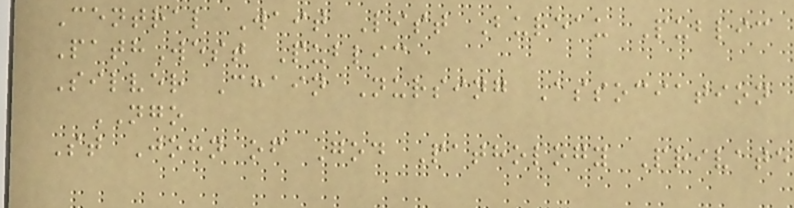Central Wait List Bureau Public
PathWest Public
Silver Chain Nursing Association
NGO
St John of God Pathology Private
